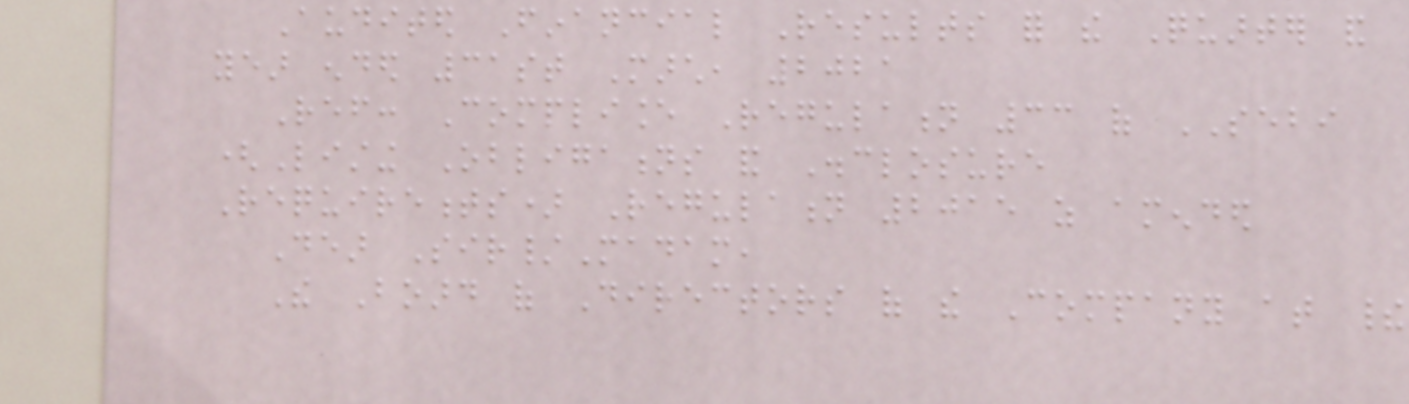Audited Financial Results for the Quarter and
year ended 31st March, 2021
Ref: Compliance Regulation 33 of SEBI
(Listing Obligations and Disclosure
Requirements) Regulation 2015 as amended
Dear Sir/Madam,
The Board of Directors of the Company at their
